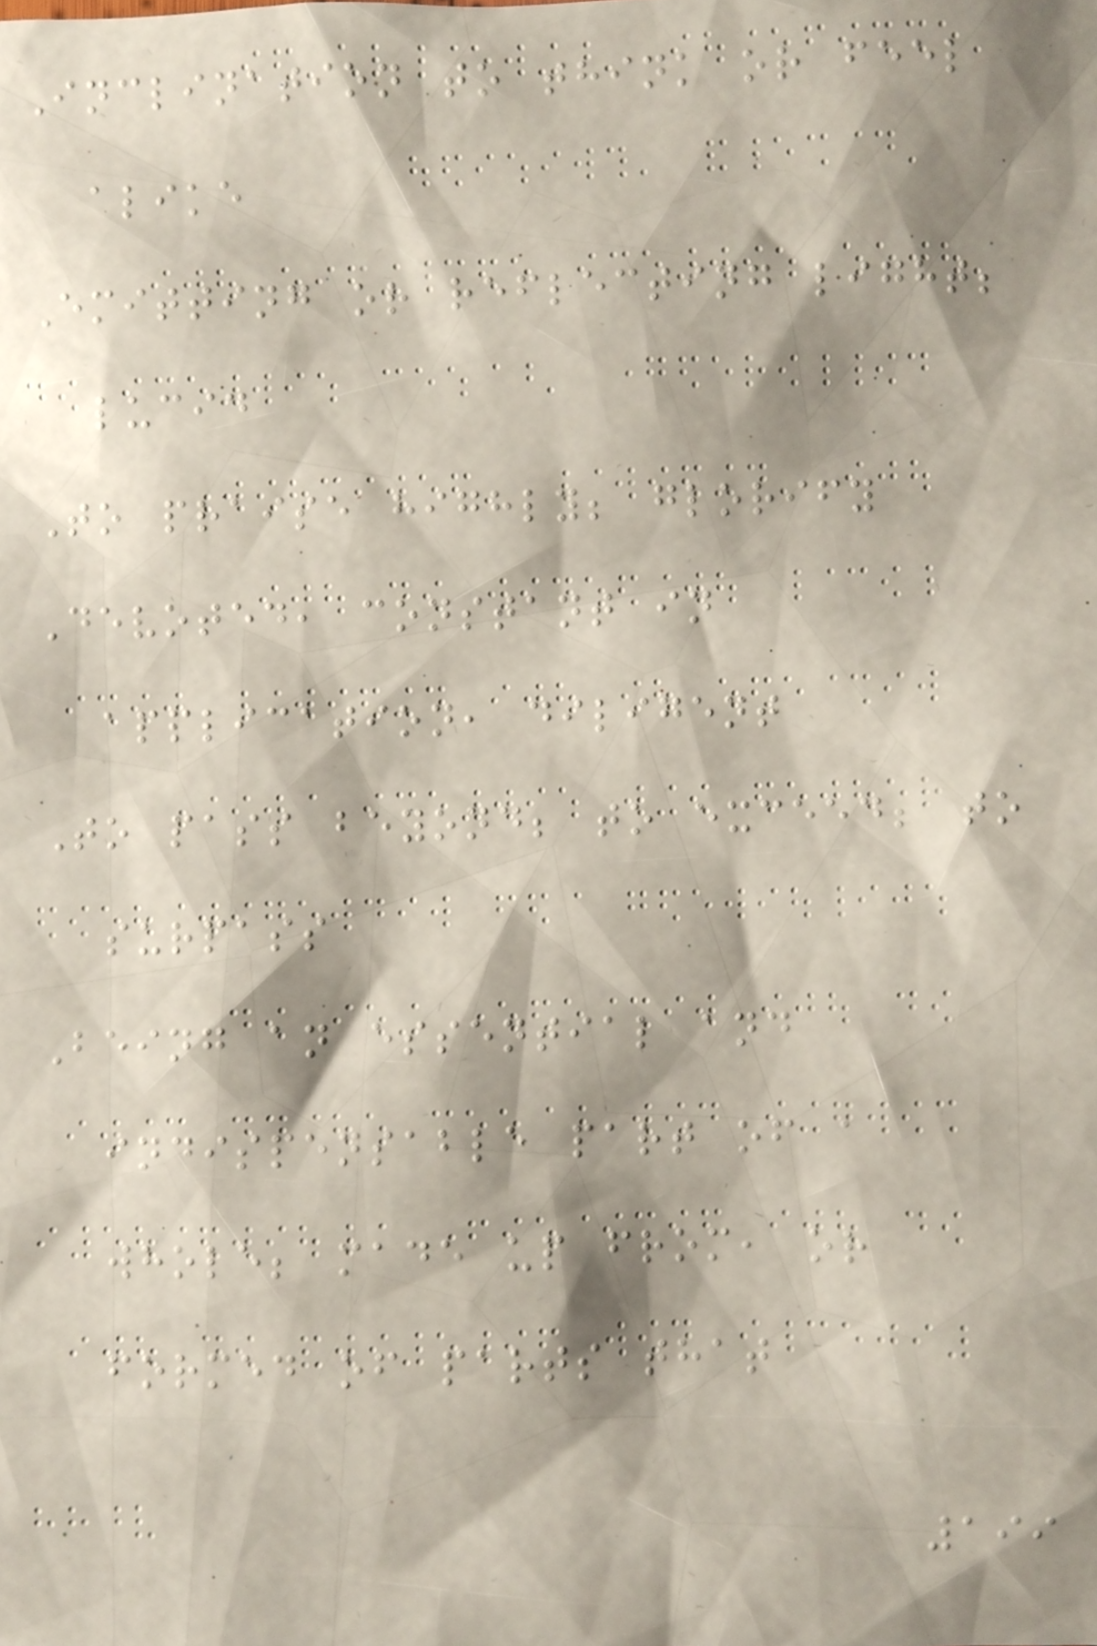Inclination to think or feel
alike
Emitting or reflecting light;
lucid
To praise highly; glorify
Devoted, constant in
application, diligent
To pass beyond; to exceed; to
surpass
Being an essential and
indispensable part of a
whole; made up from, or
formed of parts that
199
